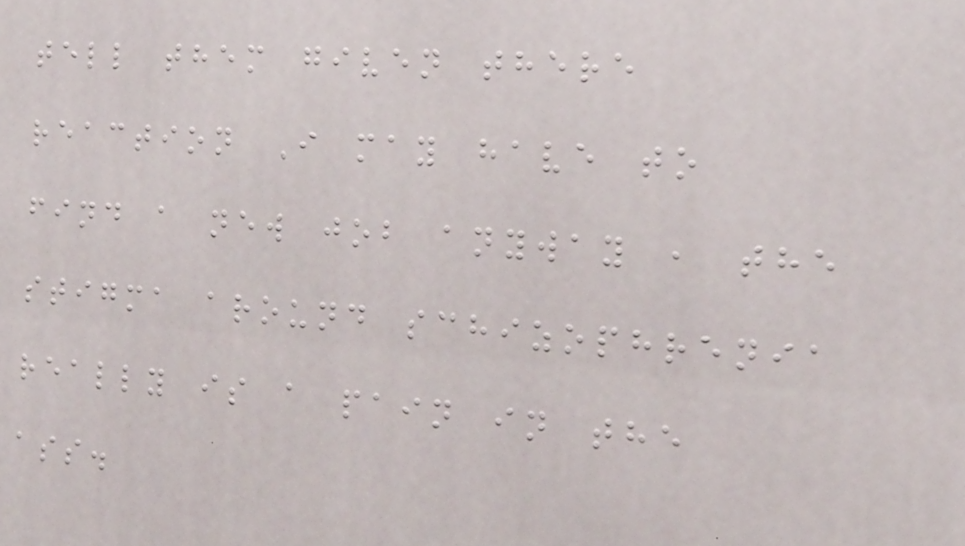tell them given there
reaction I may have to
find a new job anyway , the
stigma around schizophrenia
really is a pain in the
ass.
